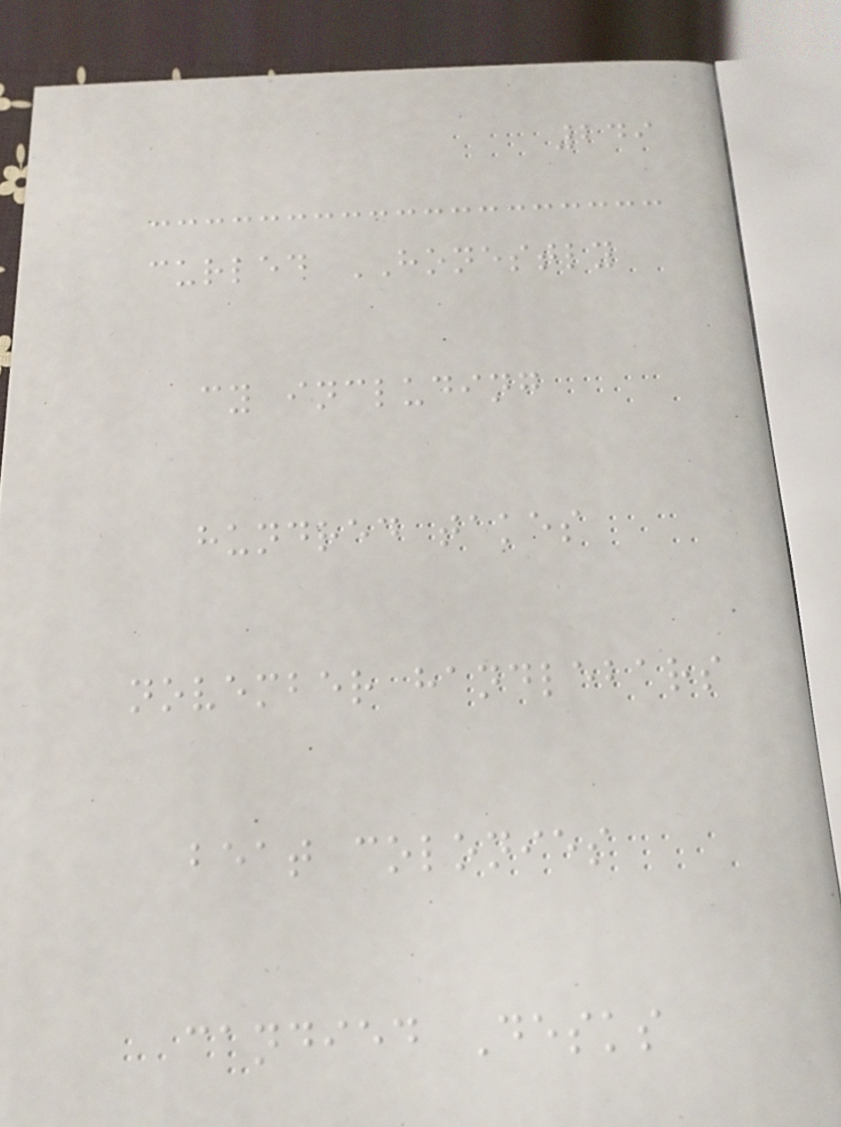249
curled HONESTLY
cy including
hundred takes
november handlebars
beat colonies
candied Desks
